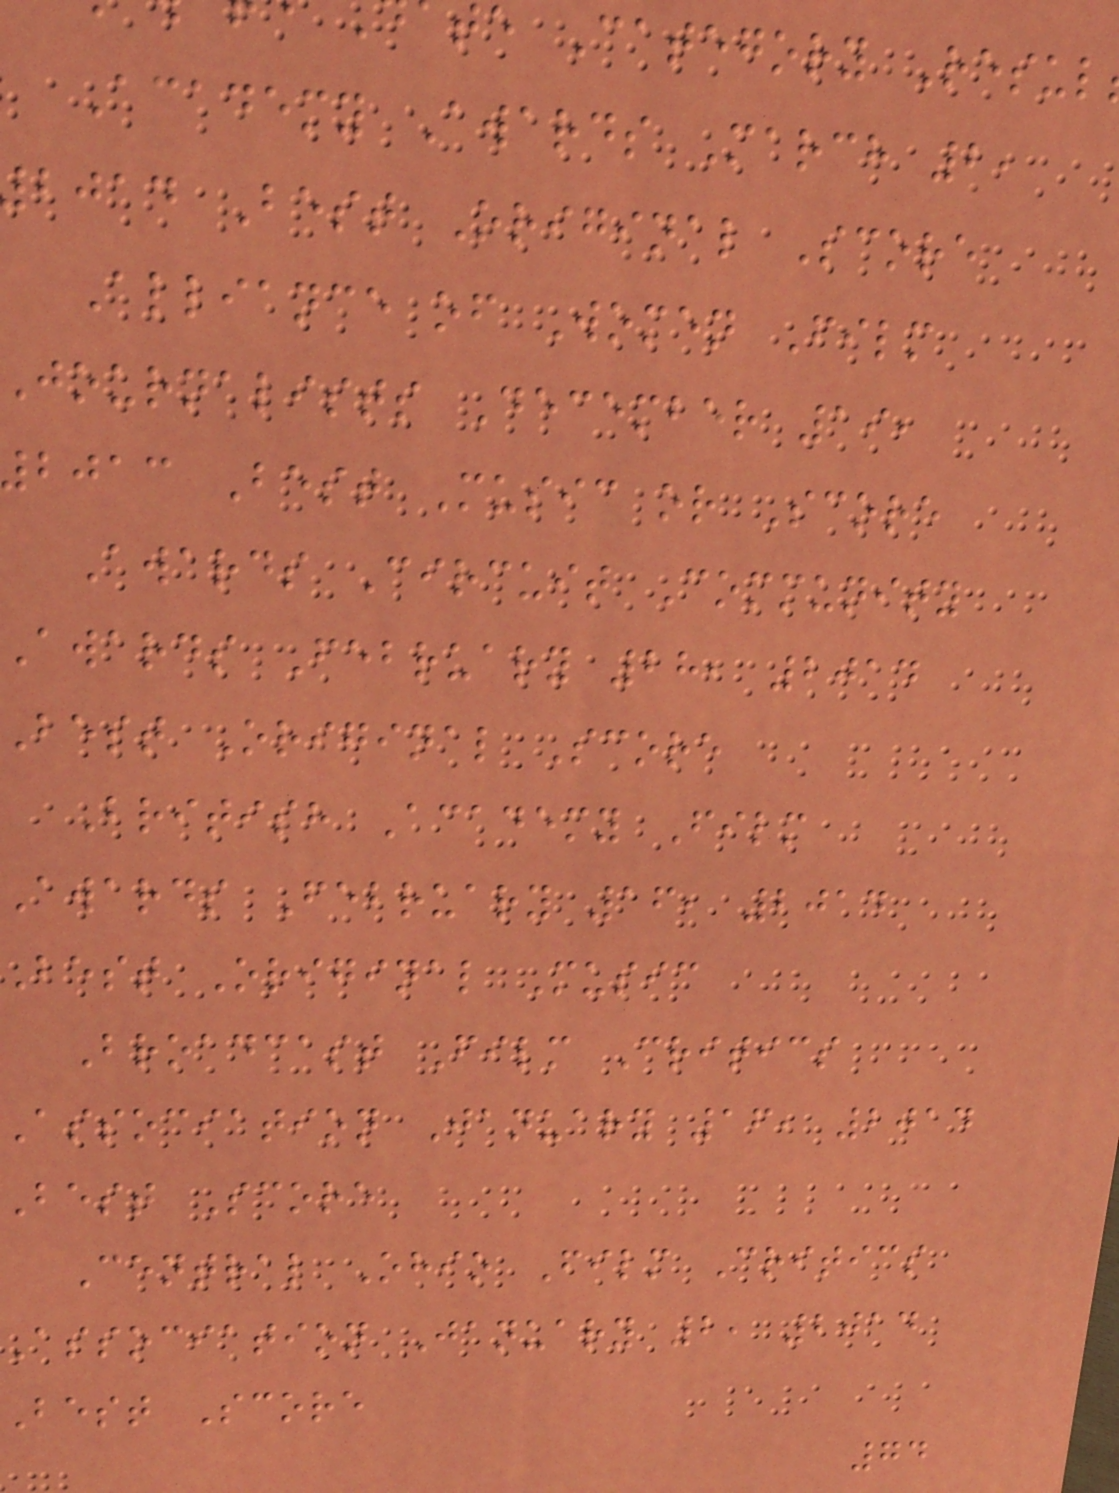te Category Resul
Academy Awards March 2,
bjad Best Original Score
Alliance of Women Film
journalists December 19,
bjac Best Music or Score
Awards Circuit Community
Awards February 28, 2014
Best Original Score
British Academy Film
Awards February 16, 2014
Best Original Music
Broadcast Film Critics
Association January 16, 2014
Best Score
Central Ohio Film Critics
Association January 2, 2014
Best Score
74
